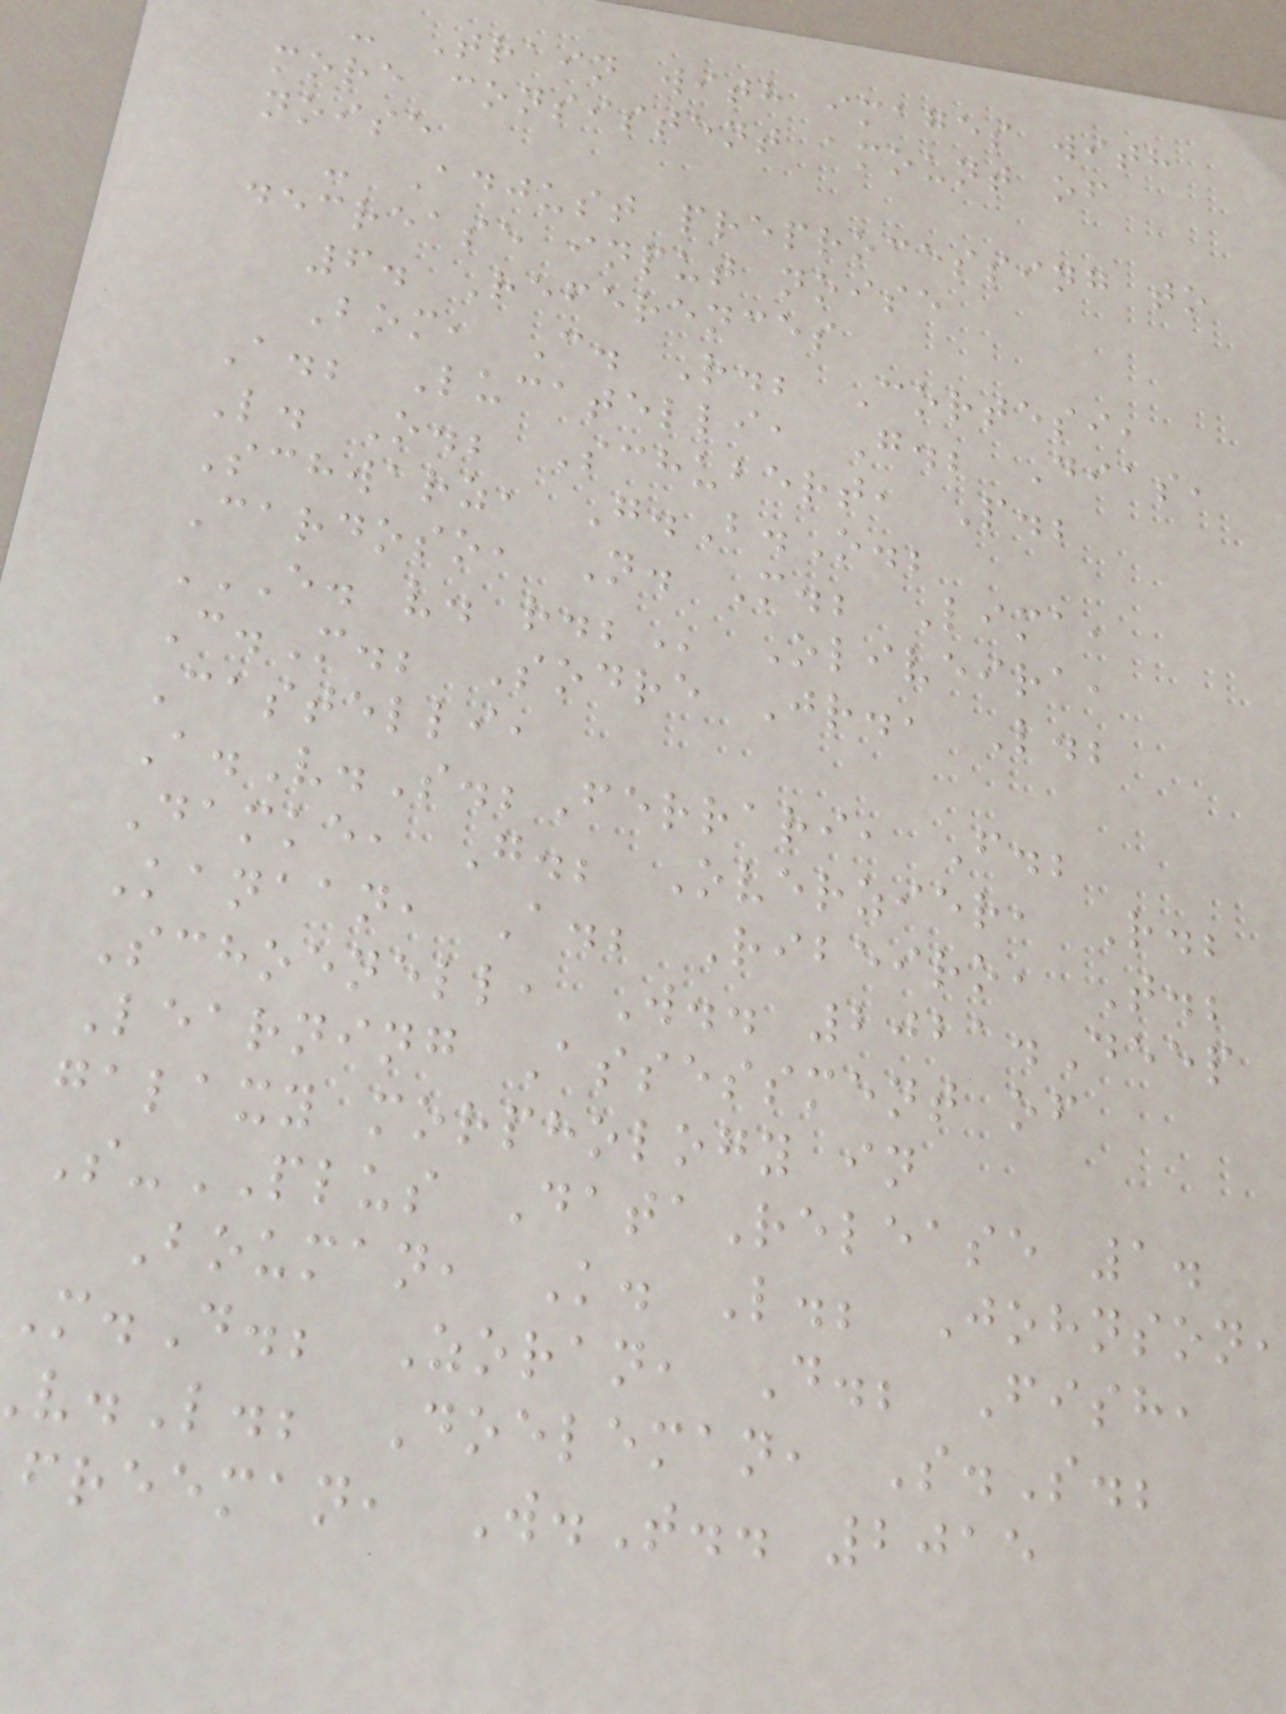- Train with images with
more consistent amount of
noise
- Adjust preprocessing to
decrease input noise
6. References
Bom, C. R.; Cortesi,
A.; Lucatelli, G.; Dias,
L. O.; Schubert, P.;
Schwarz, G.B.O.;
Cardoso, N. M.; Lima,
E. V. R.; Oliveira,
C.M.; Sodre Jr., L.;
Castelli,
A.V.S.;Ferrari, F.;
Damke, G.; Overzier, R.;
Kanaan, A.; Ribeiro, T.;
Schoenell, W.. 2021.Deep
Learning Assessment of
galaxy morphology in
S-PLUS DataRelease 1.
Bouman, K. L.; Johnson,
M.D.; Zoran, D.; Fish,
.L.; Doeleman, S.S.;
freeman, W.T.. 2015
